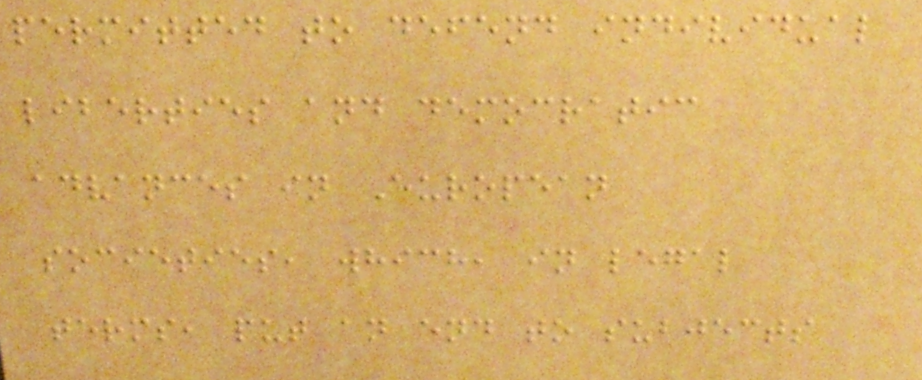permitted to defend individual
liberties and democratic
advances in European
societies, which, in legal
terms, put an end to subjects
